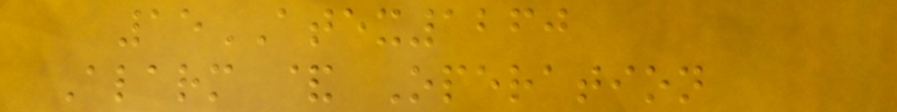15ATEX1260
Alarm & Operation
